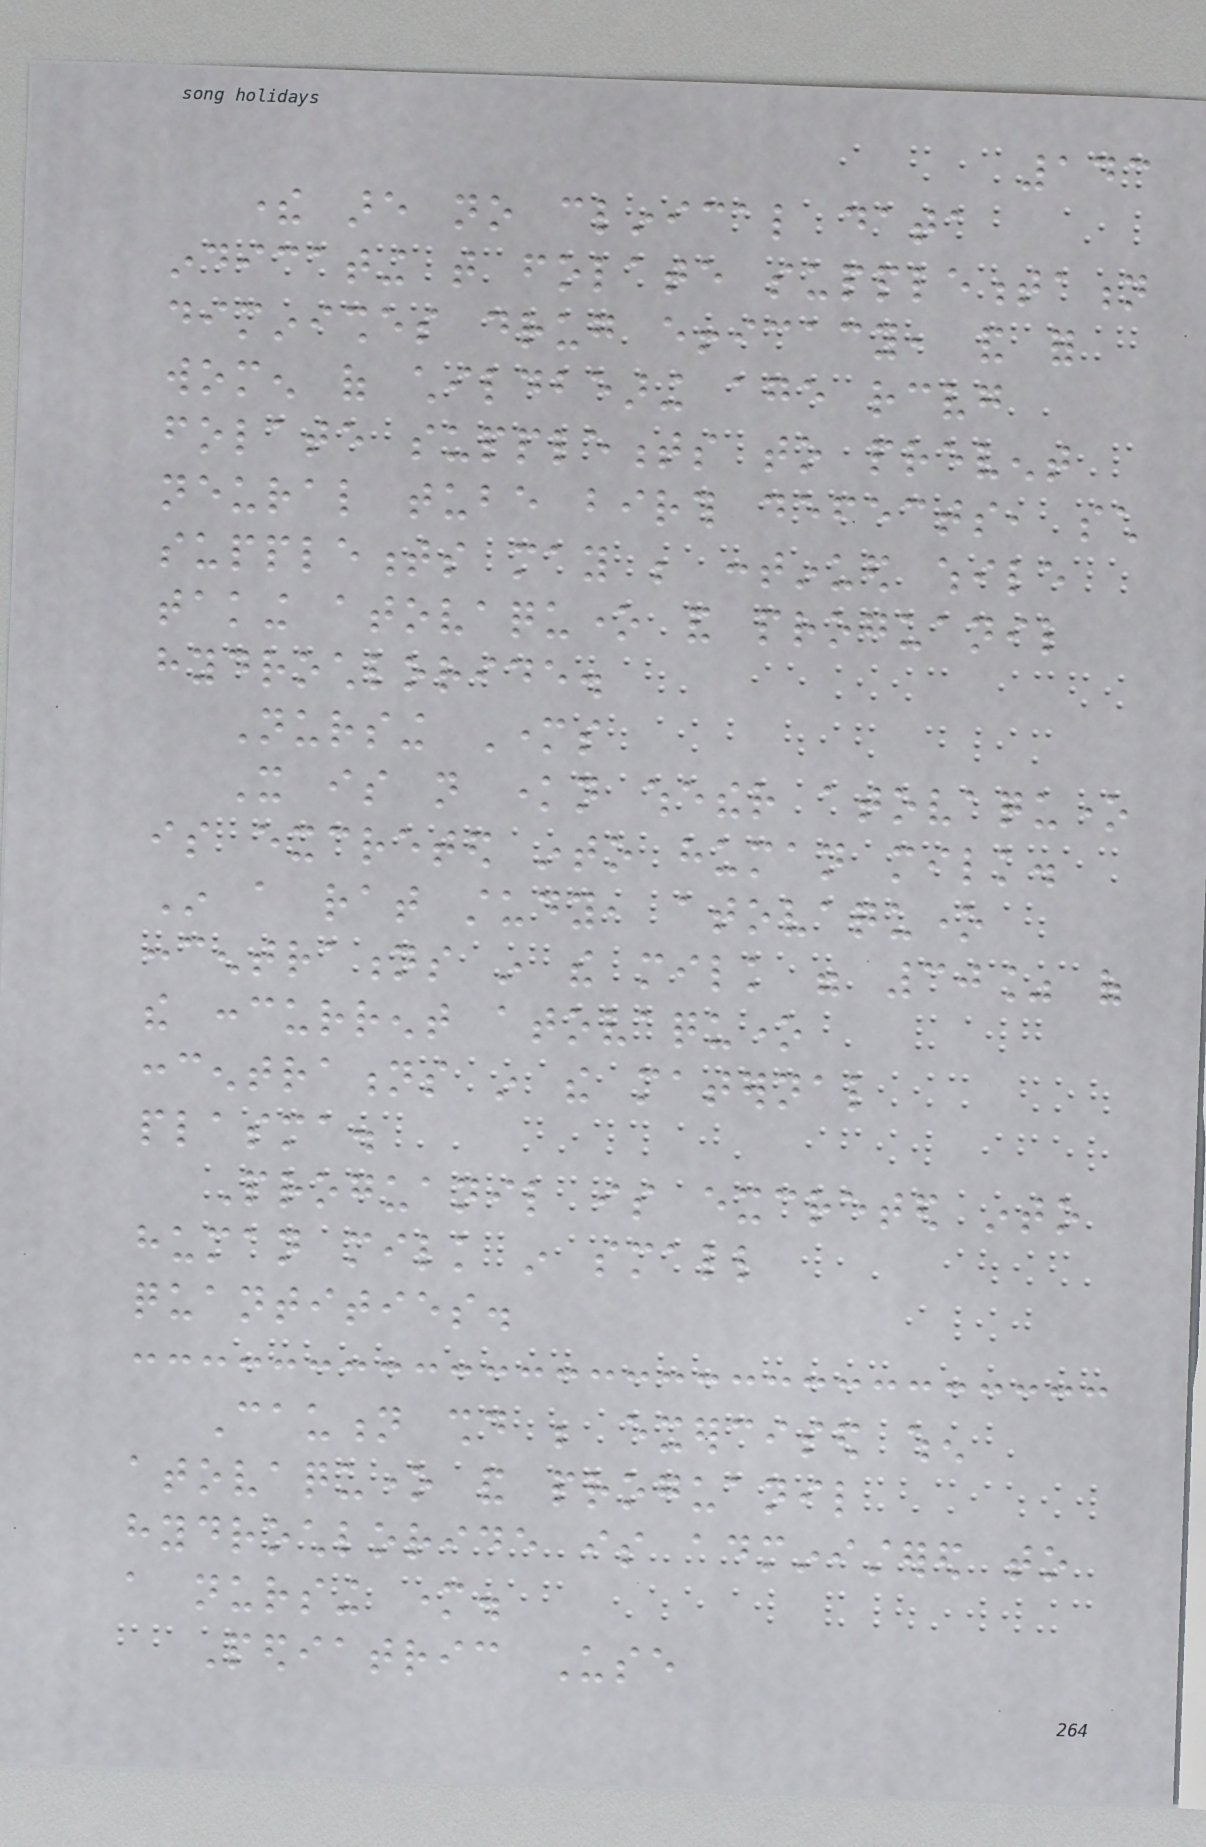143
there are no clinical data
indicating that folate supplementation
diminishes drug efficacy, and for
women of childbearing age receiving
folate supplements to prevent
neural tube birth defects, such
supplements may be continued while
taking atovaquone and proguanil
hydrochloride.
Nursing Mothers
It is not known whether atovaquone
is excreted into human milk.
In a rat study, atovaquone
concentrations in the milk were 30% of
the concurrent atovaquone
concentrations in the maternal
plasma.
Proguanil is excreted into
human milk in small
quantities.
Caution should be exercised when
atovaquone and proguanil
hydrochloride is administered to
a nursing mother.
Pediatric Use
